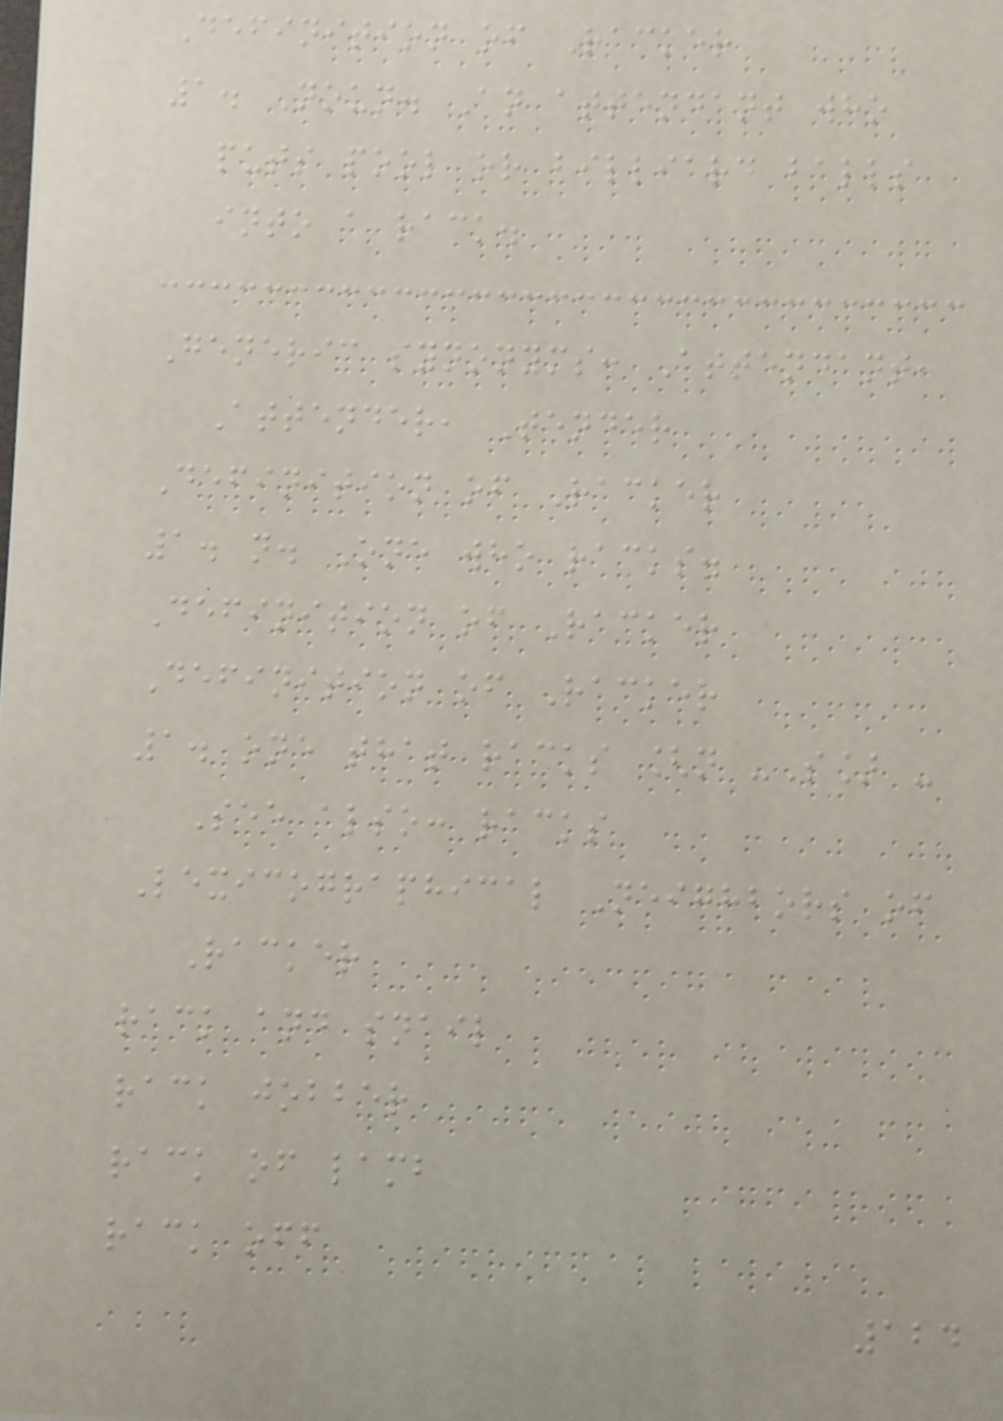Definition of Racker
1. Noun. An attendant who
puts pool or billiard balls
into a rack.
Generic synonyms: Attendant,
Attender, Tender
Definition of Racker
1. n. One who racks.
Definition of Racker
Definition of Racker
1. one that racks [n -S] -
See also: racks
Lexicographical Neighbors of
Racker
rack and snail
rack jobber
rack of lamb
rack off
124
